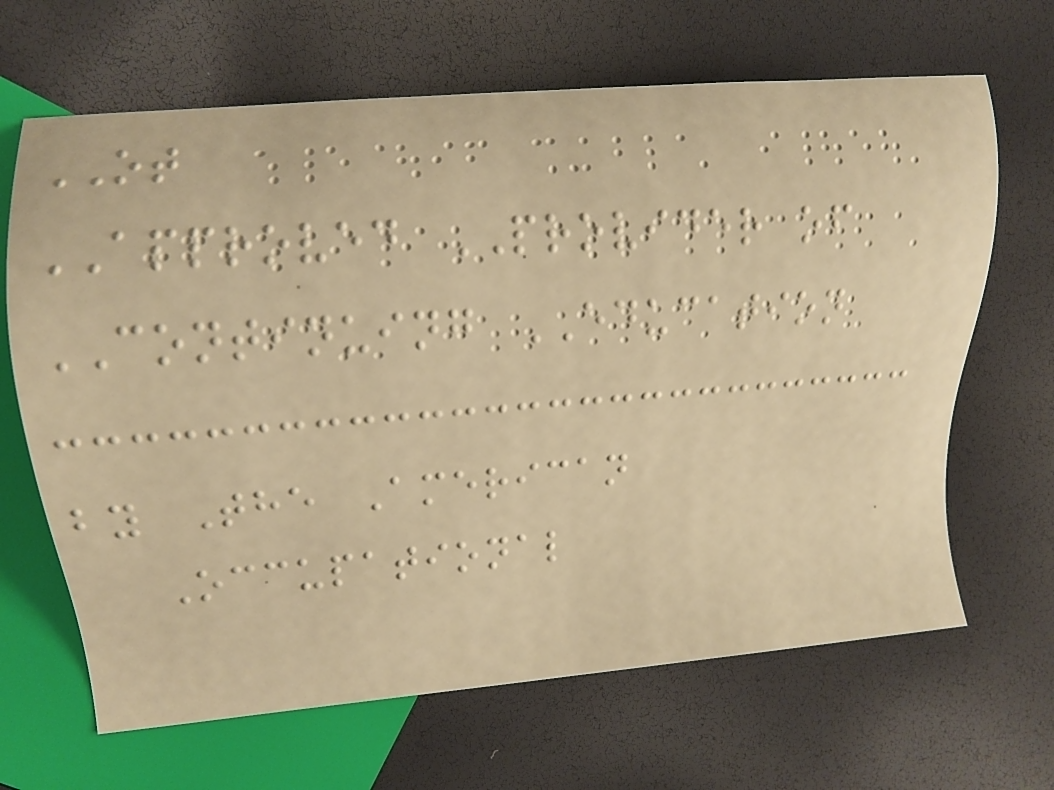OT
APPROVED PROVIDER of
CONTINUING EDUCATION
by The American
Occupational
